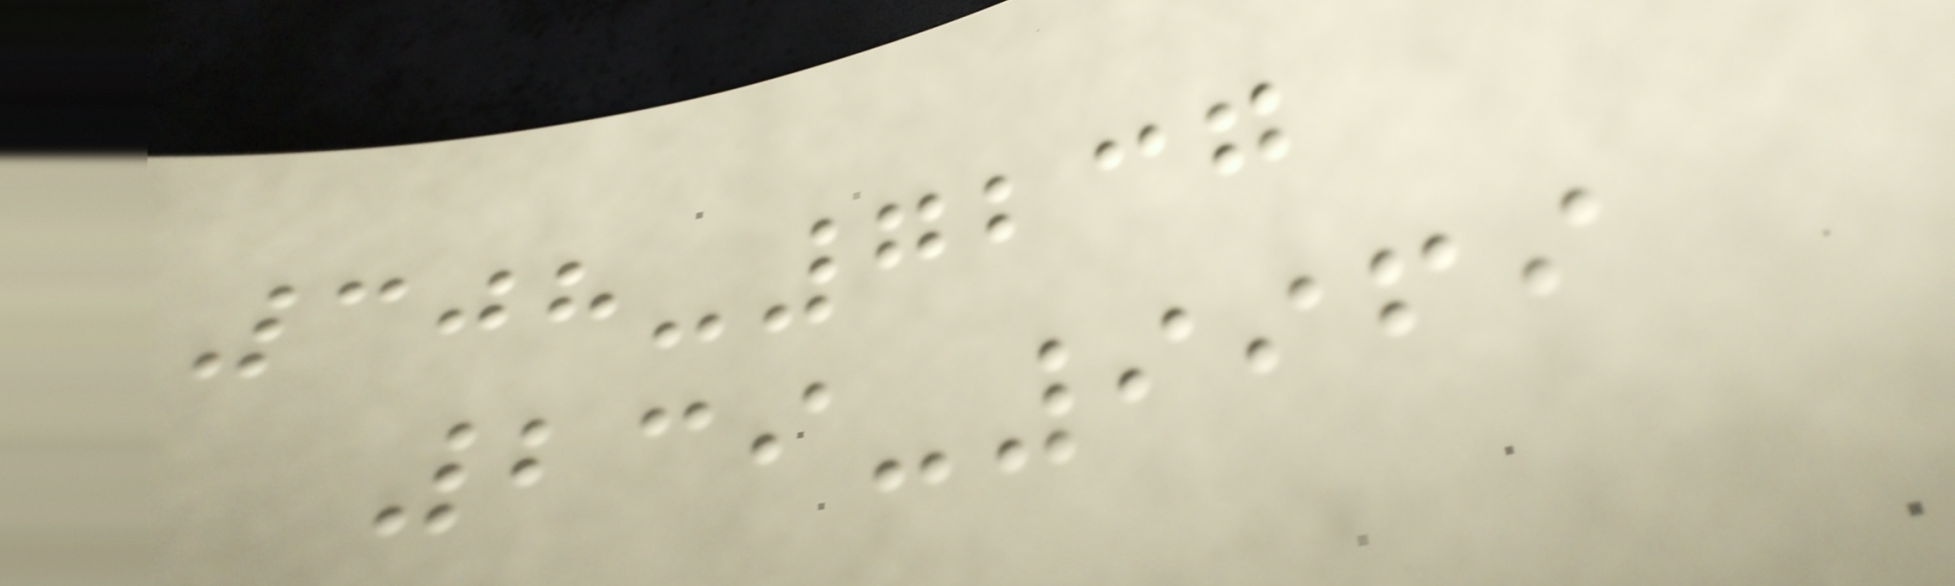308-7237
239-9969
